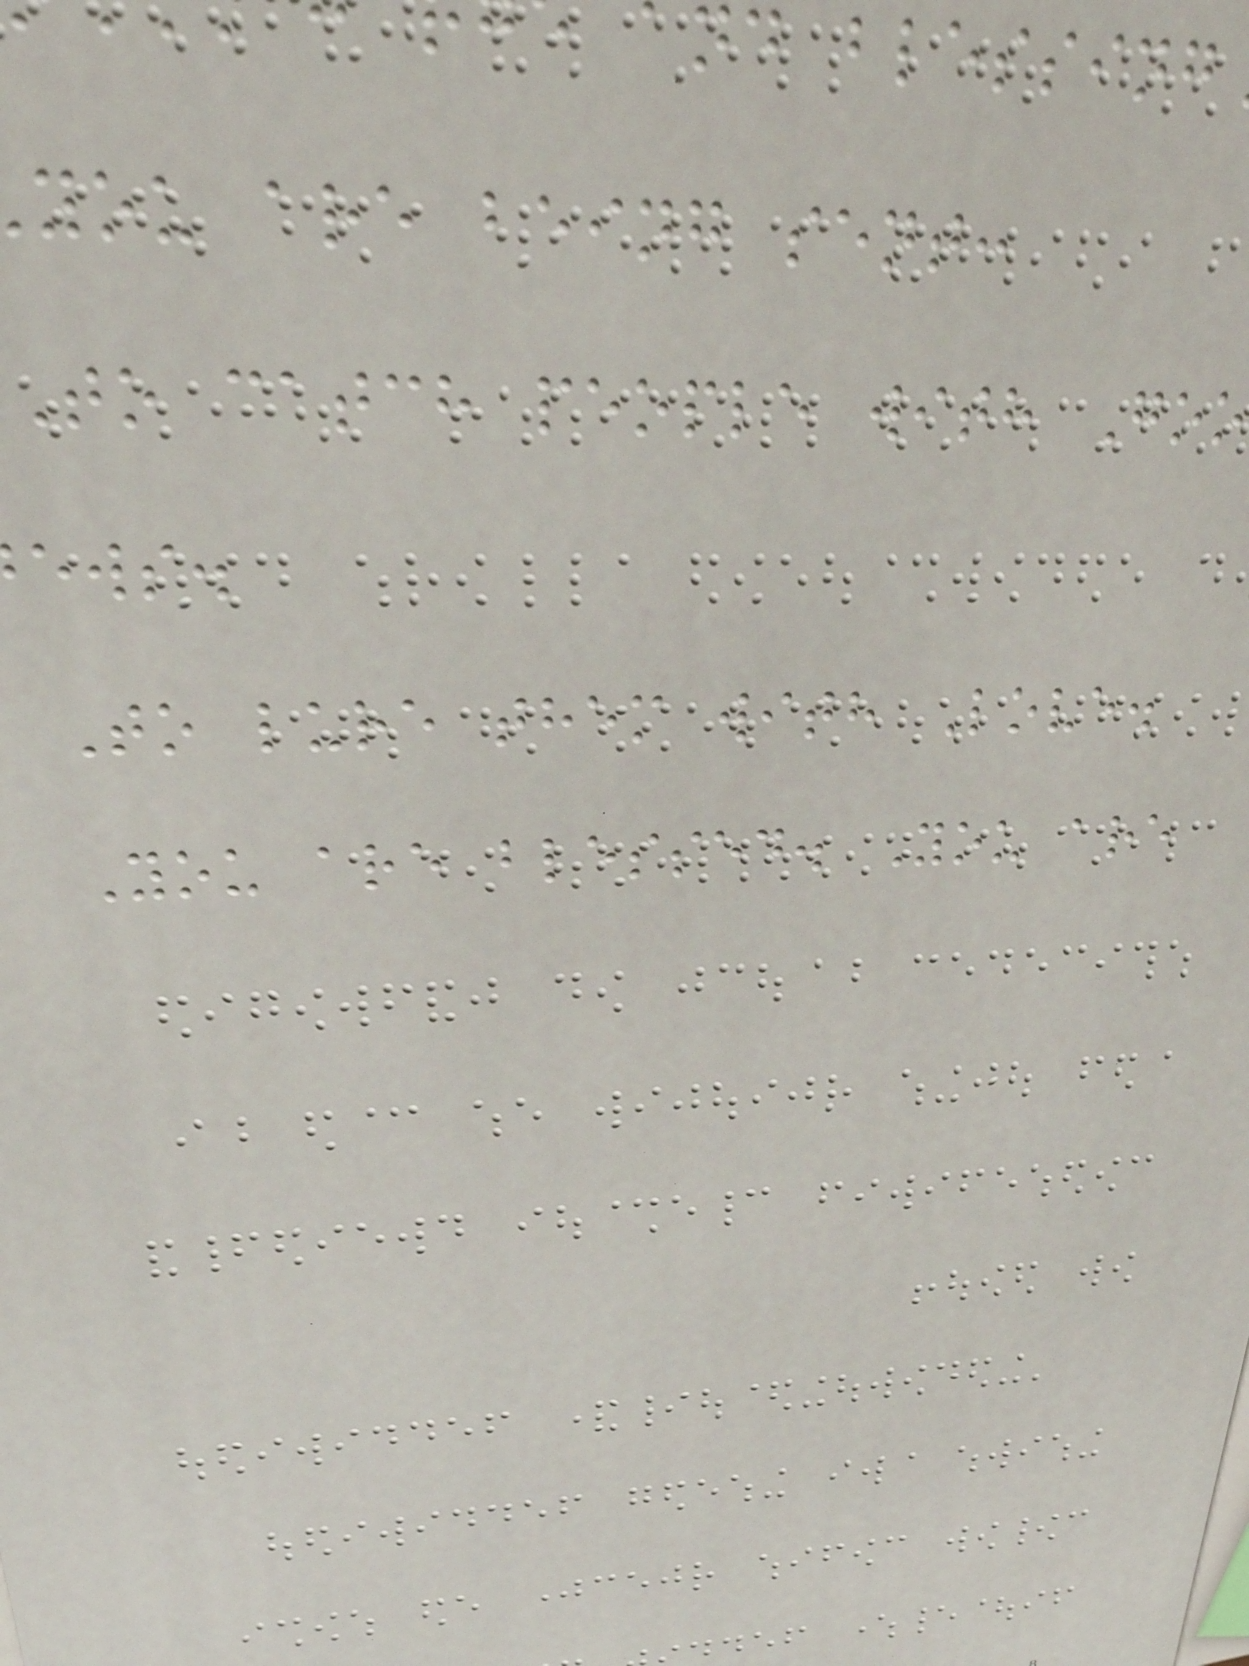you are being sent:
To catch people with Goo
ews.
To lure them with Love.
You are blessed. You are
